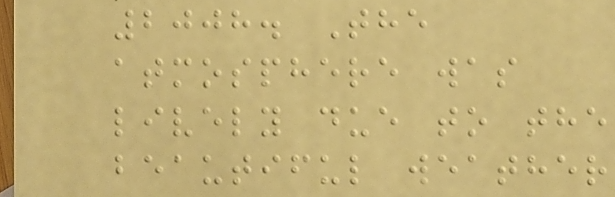2008. The
atmosphere was
lively due to the
beautiful weather
